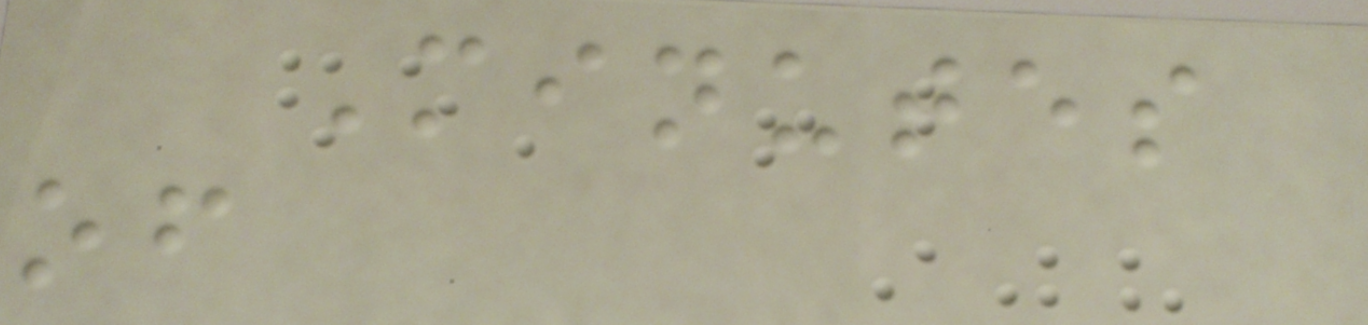Minutes
of
